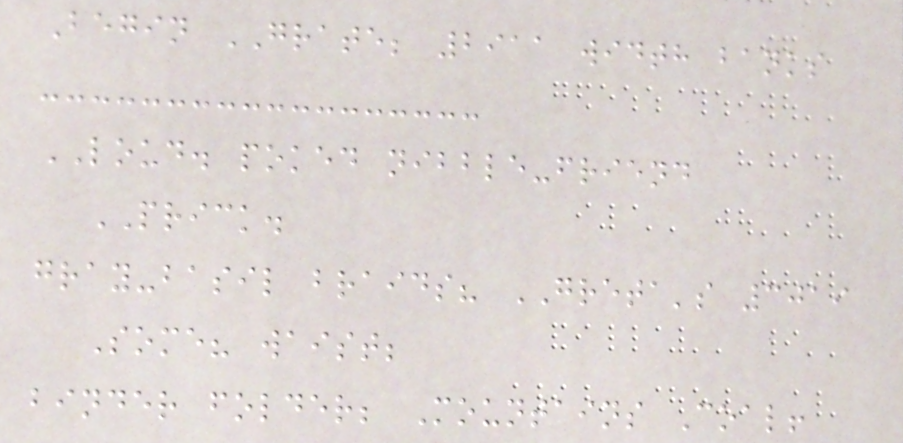Begin GRATE; 2911 width banks
LOUD. poked nibble-friend
PRICK.
gray-basil braids? GRETA's 3019
Some? waist;
binder folder; Mountains Coal!
